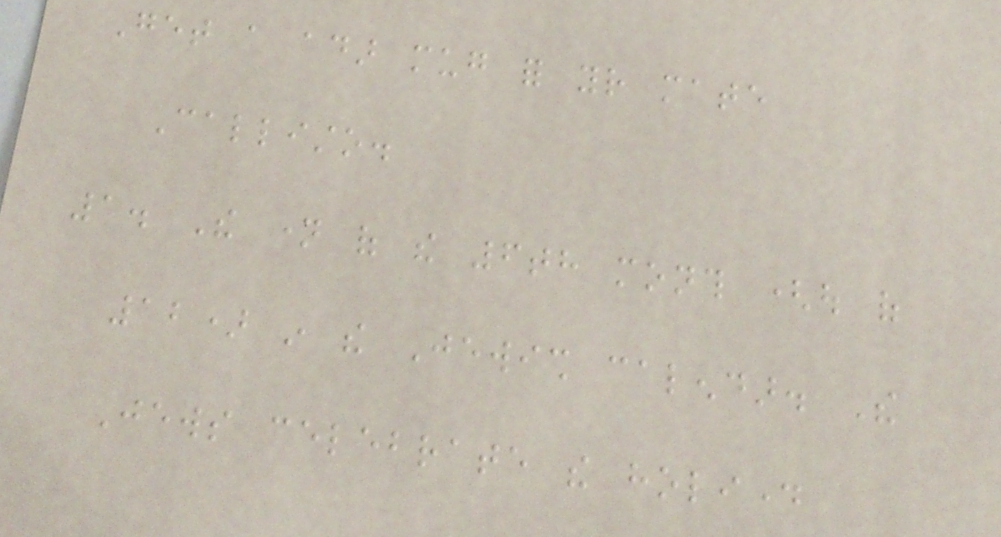Get a adar mug for your mate
Callisto.
1. The name of the 6th month (out of
12) in the Jewish calendar. The
Jews celebrate the holiday
